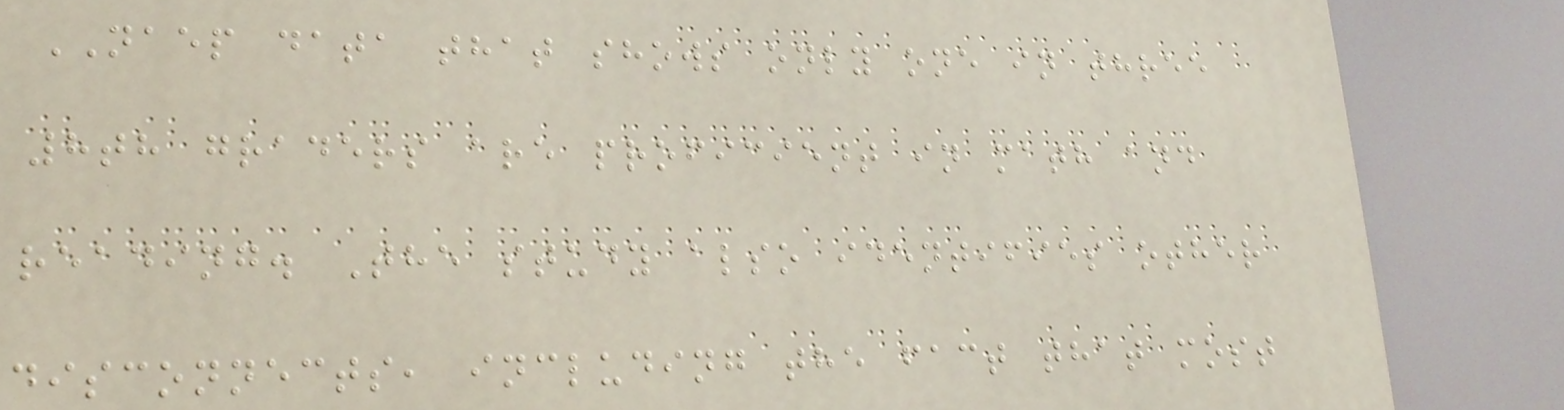NAEP data that shows only one in three
8th graders are proficient in math and
reading. The study also identifies other
disconnects, including the fact that most
